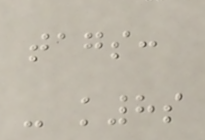tags:
- k8s
